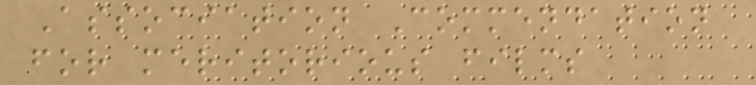Association Commendation
for meritorious films
